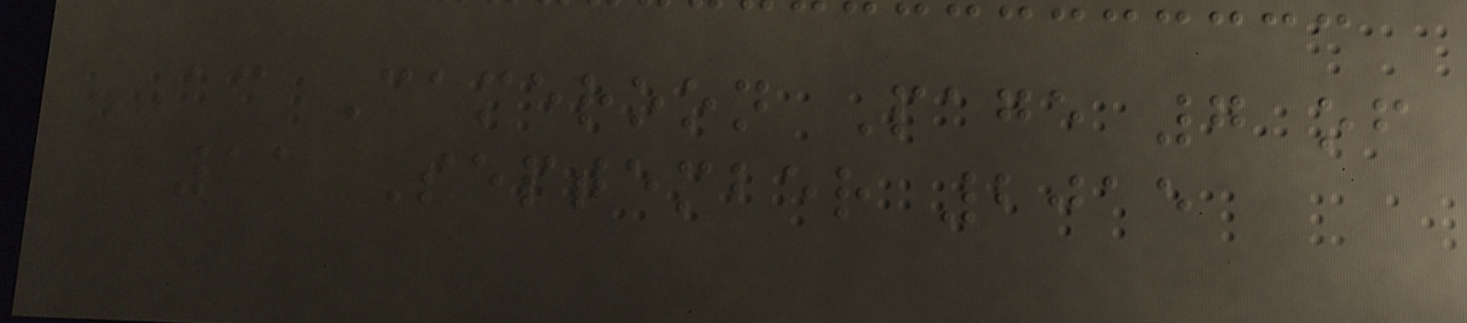AC Cameroon Page 7 of
11 September 2015
